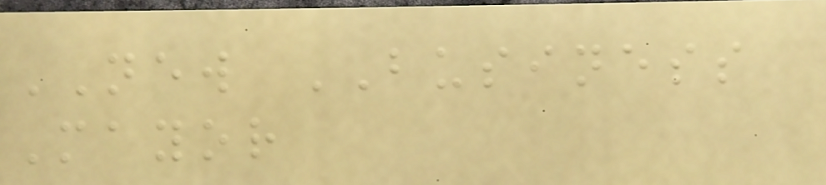NEW BUSINESS
Mayor
